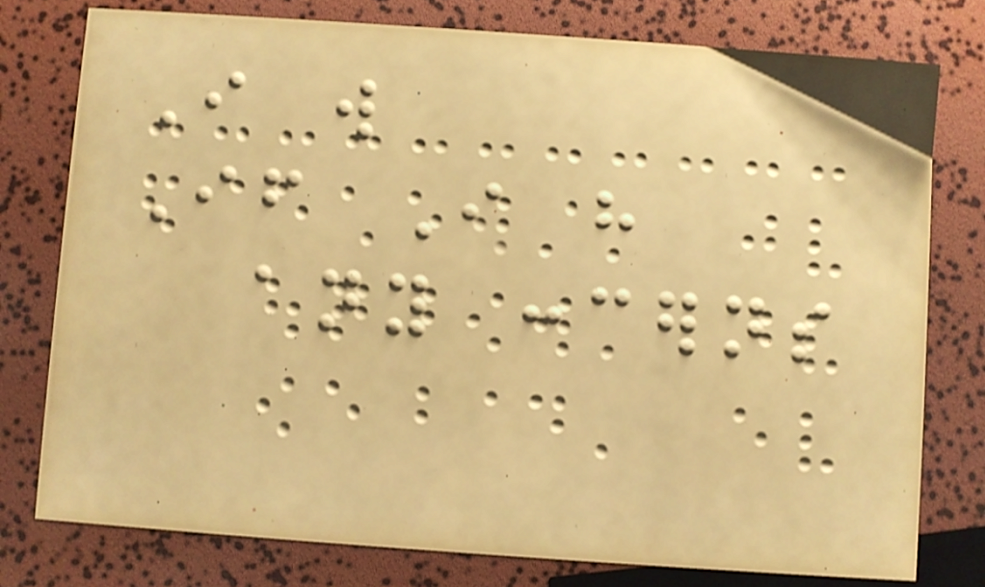I will
If I have
any concerns
